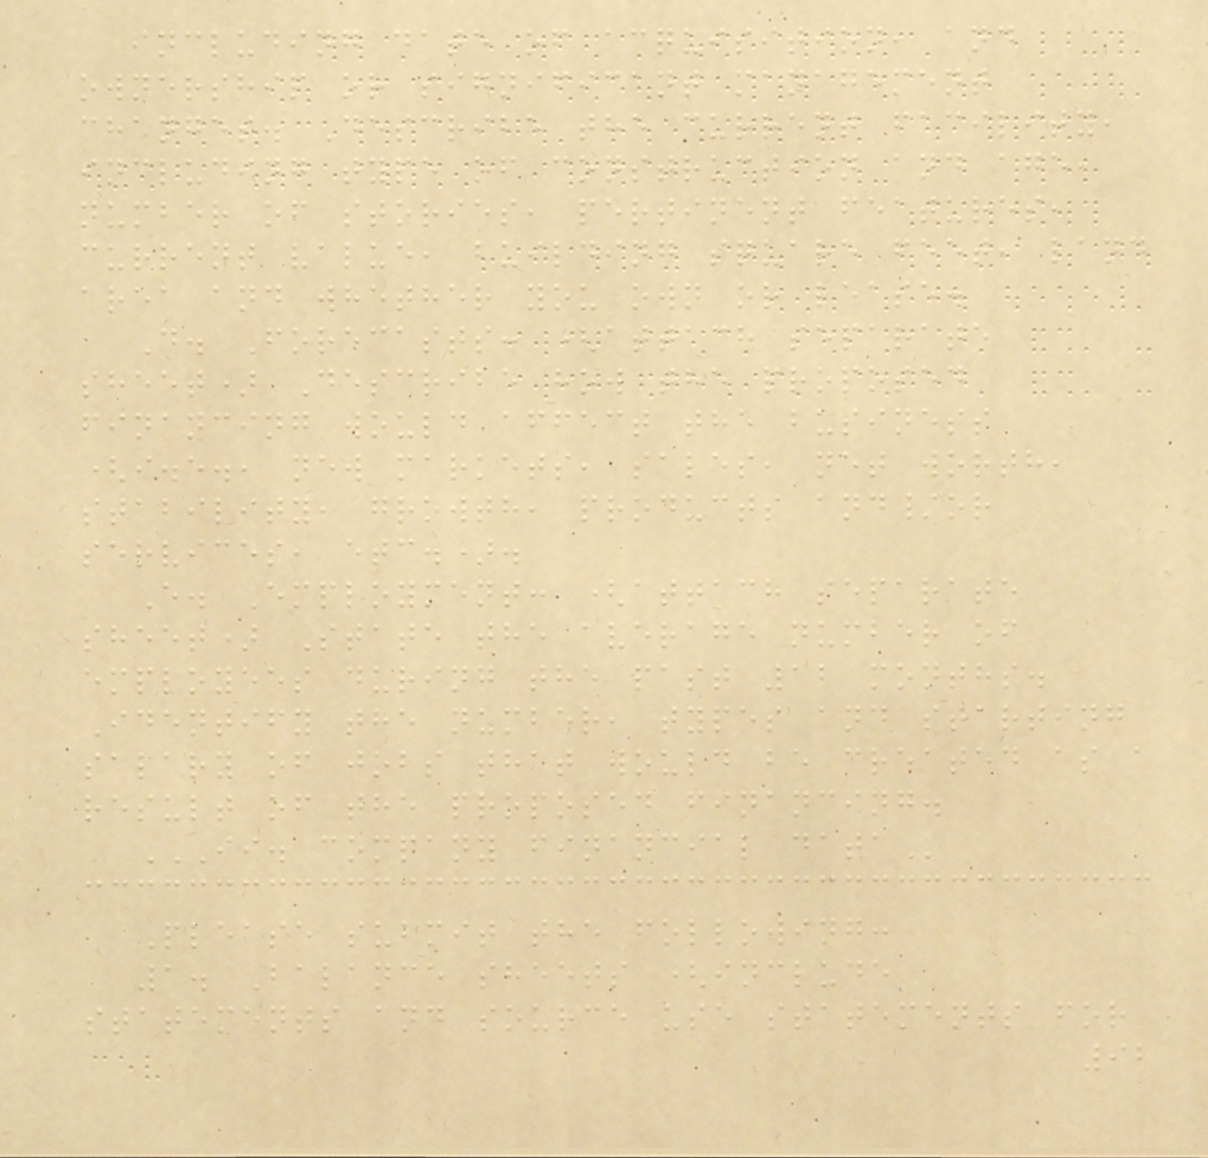including date of acquisition, and
ownership or significant management
changes. Describe the current facility,
including type of construction and age,
number of stories, pertinent features,
current value, building square feet, land
area and whether you own or lease.
D. Forecasts: (attach separate
sheet) Describe how the proposed
financing would affect the business
(i.e., new markets, sales, net worth,
stability, growth, products and/or
services, etc.).
E. Employment: (attach separate
sheet) State the average number of
employees during the past 12 months.
Identify the number, types and starting
salary of jobs that would be created as a
result of the proposed financing.
II. COMPANY FINANCIAL DATA
Please submit the following:
1. Balance sheets (include
statements and source use statements for
92
